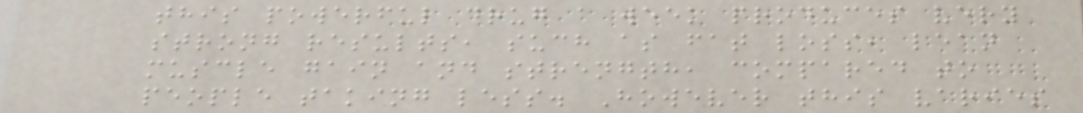this powerful drug a week produces very
strong results, such as fat loss, lean
muscle gain and strength, compared to
people taking less. However this varies
